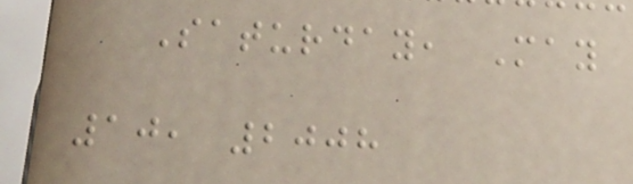Saturday, May
10, 2008
